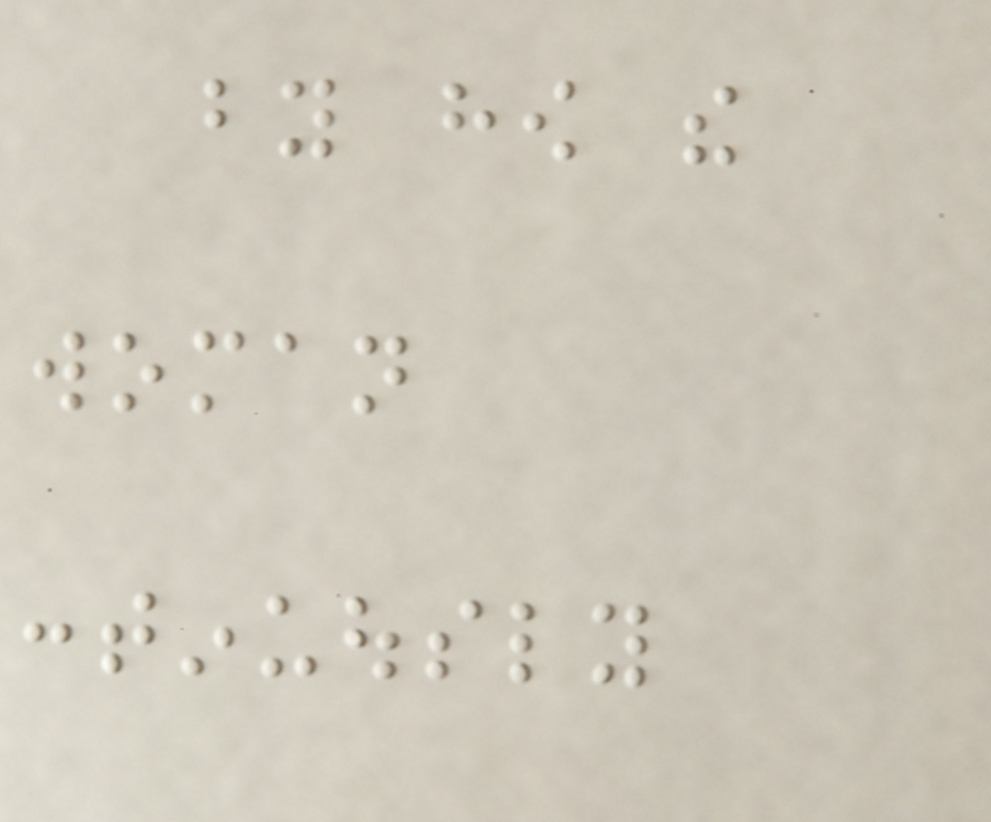by how the
woman
continuously
